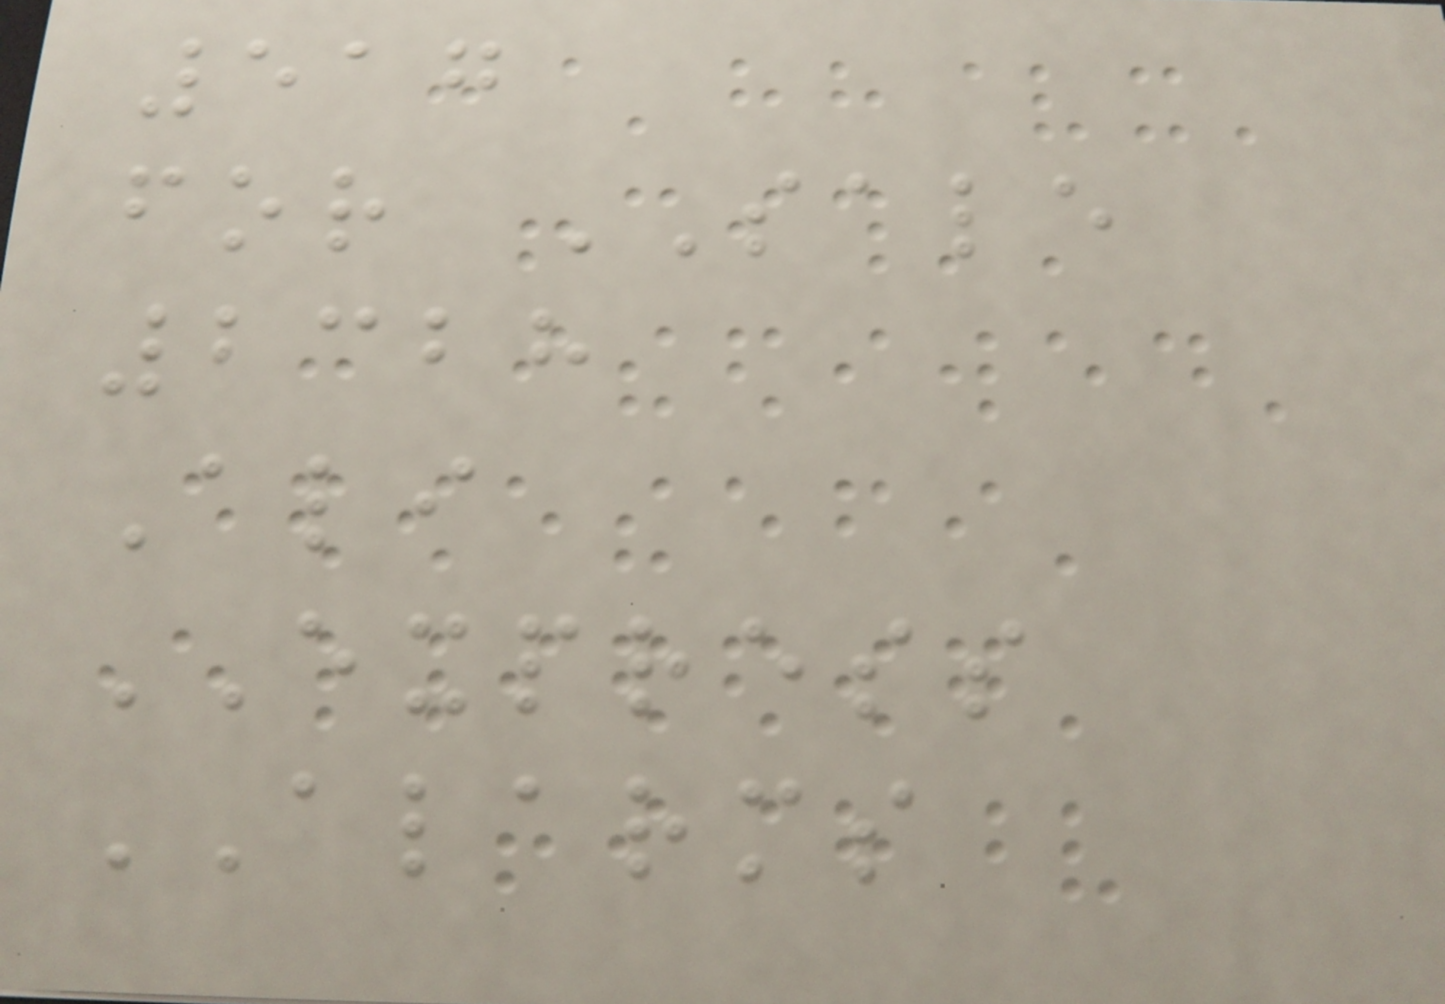517
for SALE
2328
Ali
EXPRESS
ALARMS
